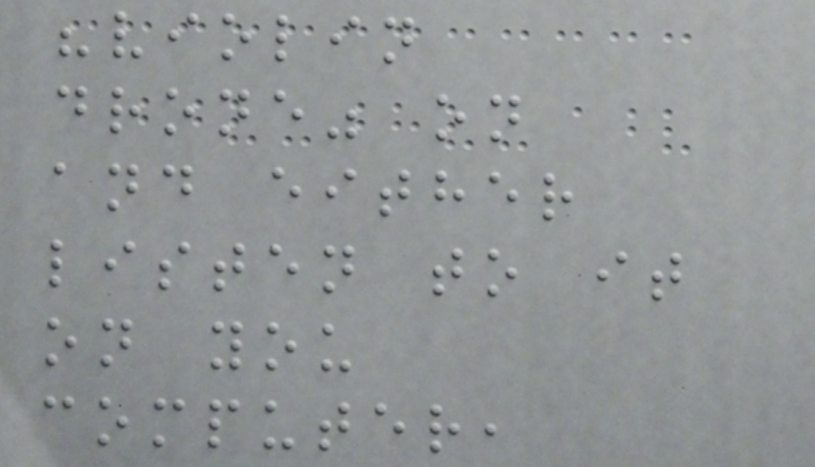"violin
drone" on
and either
listen to it
on you
computer,
